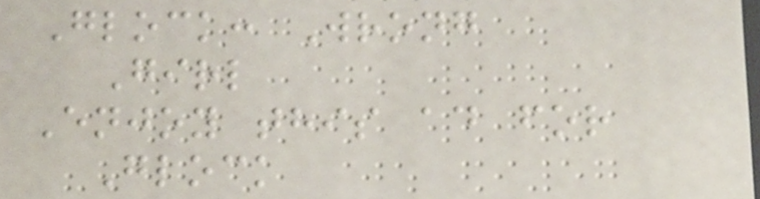Glock: Wrong
Girl
Enjoy this ad for
Glock
